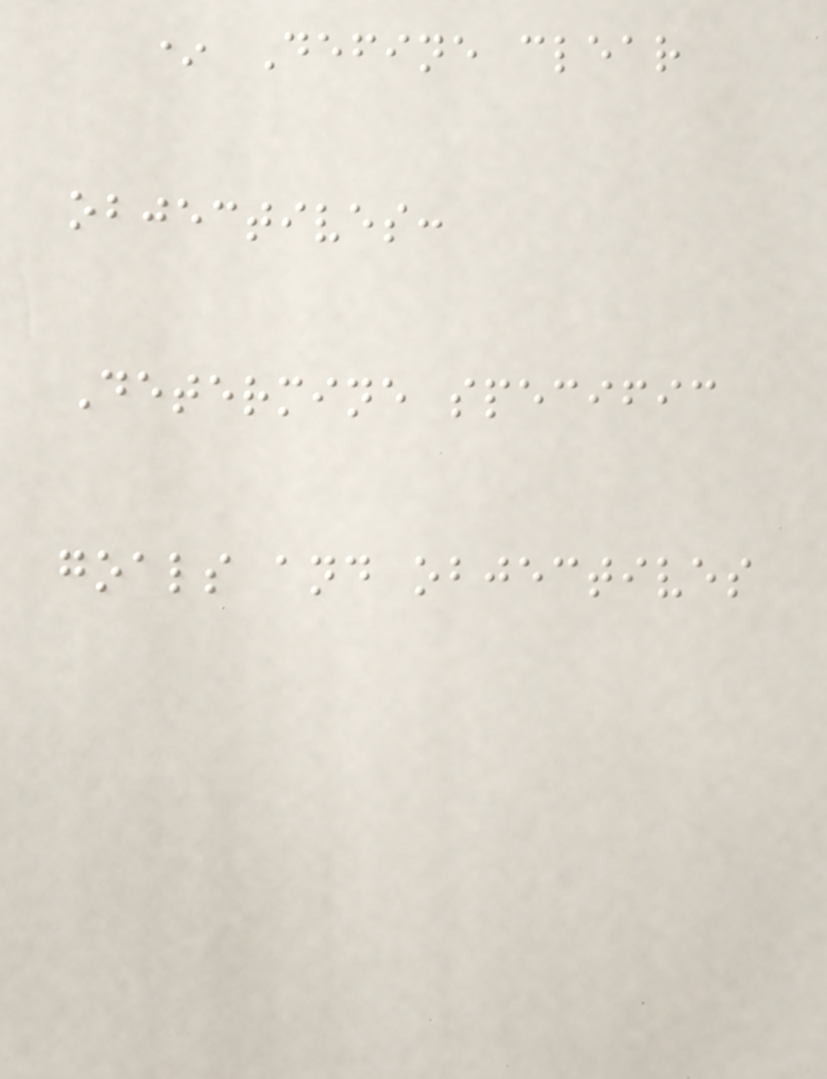* Define clear
objectives:
Determine specific
goals and objectives
